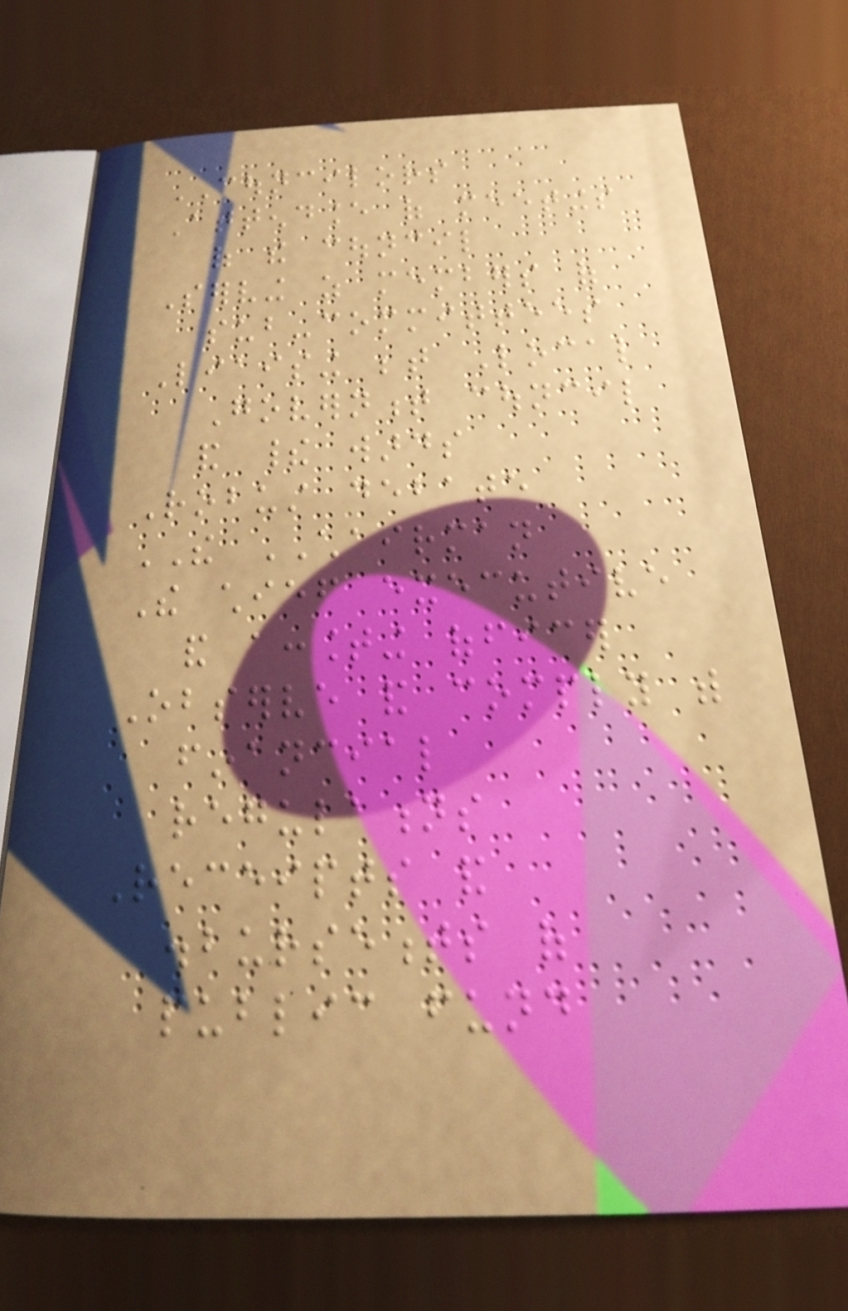COUNCILORS
Attendance of meetings
of the council
Serving as members of
sub-committees
Liaising between Local
Government council
and their wards
Robust debate
THE CHAIRMAN
The chief executive
and accounting officer
Observe and comply with
financial
regulations
Receipts and
disbursements of
public fund
